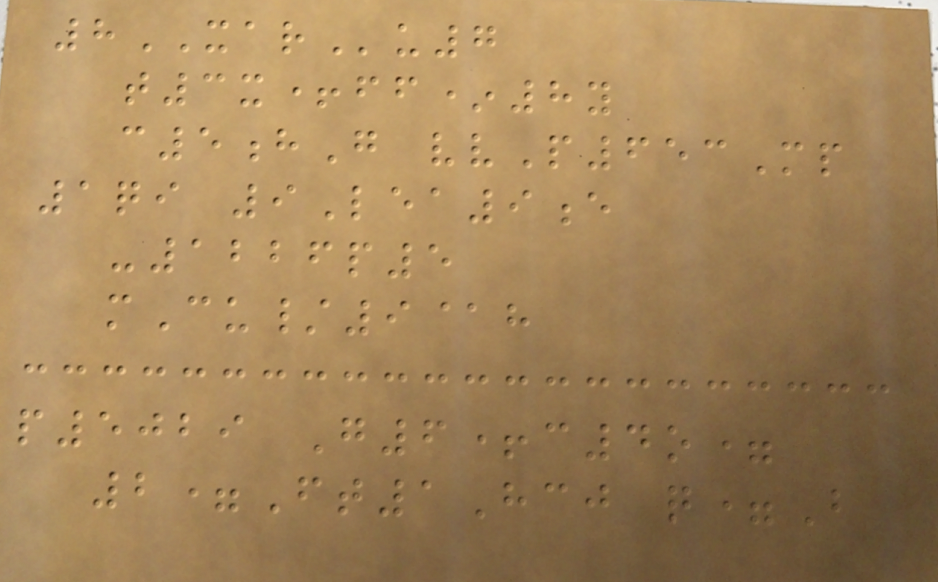8XARu7
t3x+ff*8y
c5hG vvP653Mp
1qi 9Lea9e
-1226p5
mCu/9@h
p5029 G6+c4o=
2=Ft1Hcj q=B
